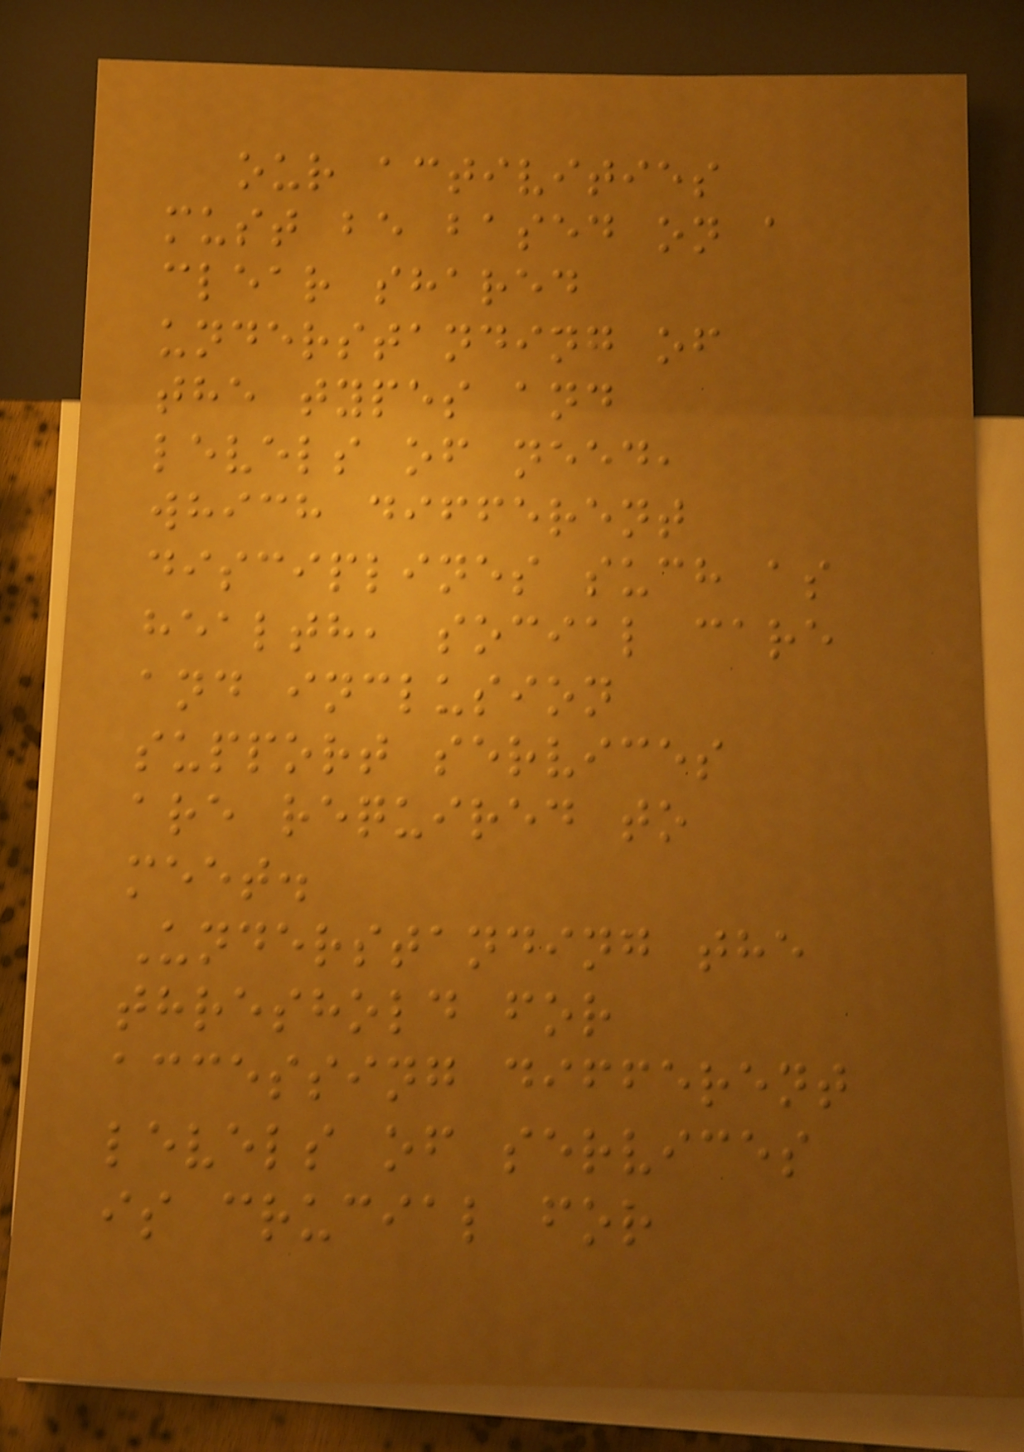our activities
must be based on a
clear shared
understanding of
the types and
levels of need,
which different
disciplines such as
health, social care
and inclusion
support services
are required to
meet.
Understanding the
threshold for
accessing different
levels of services
is crucial for
